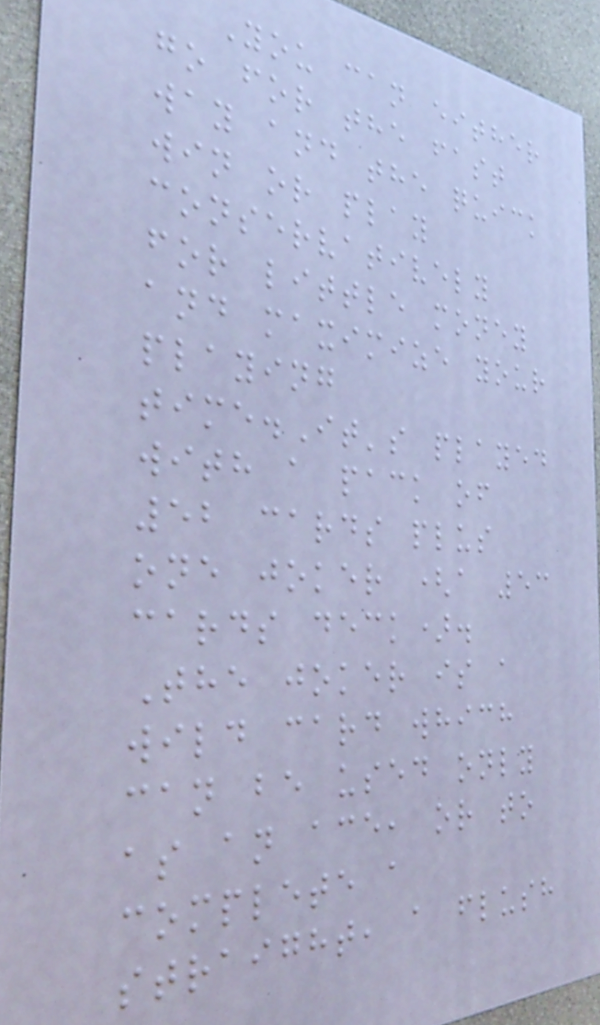You can either
go for the fast
way and the quick
win or play
conservatively
for little money
and maximize your
playing
time.It's played
with a pack of
52 cards plus
one joker (a 53
cards deck).
The joker is a
wild card which
can be used only
as an ace, or to
complete a
straight, a flush
